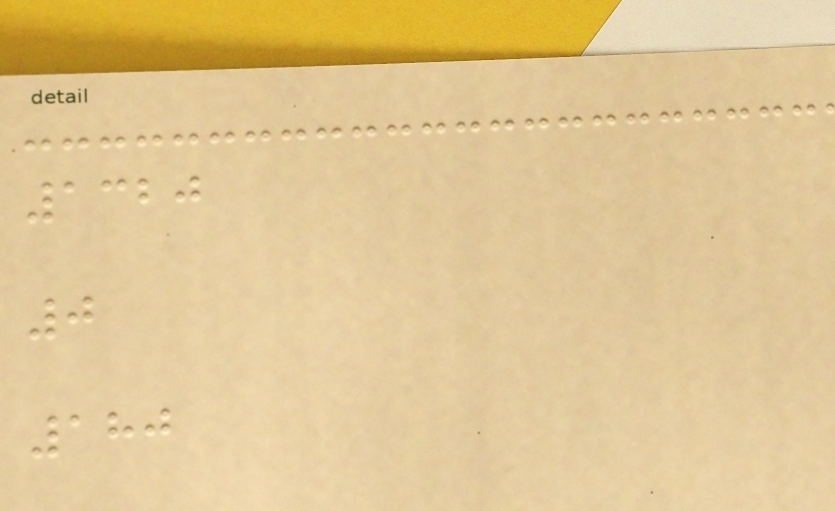1320
0
180
